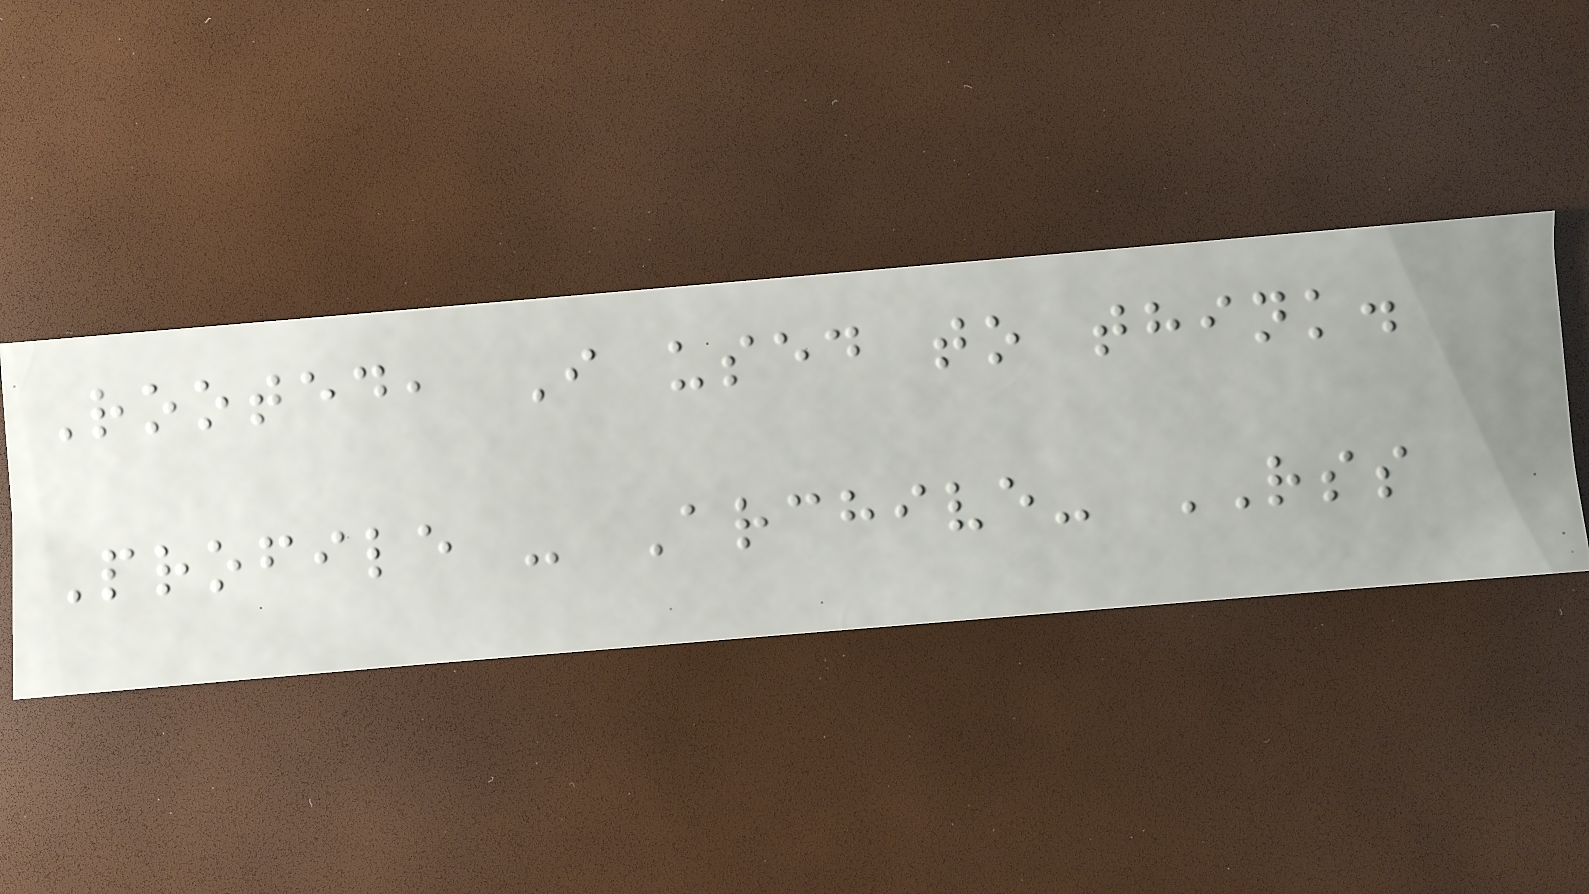Rooted, I used to think.
Profile - Archive- RSS
